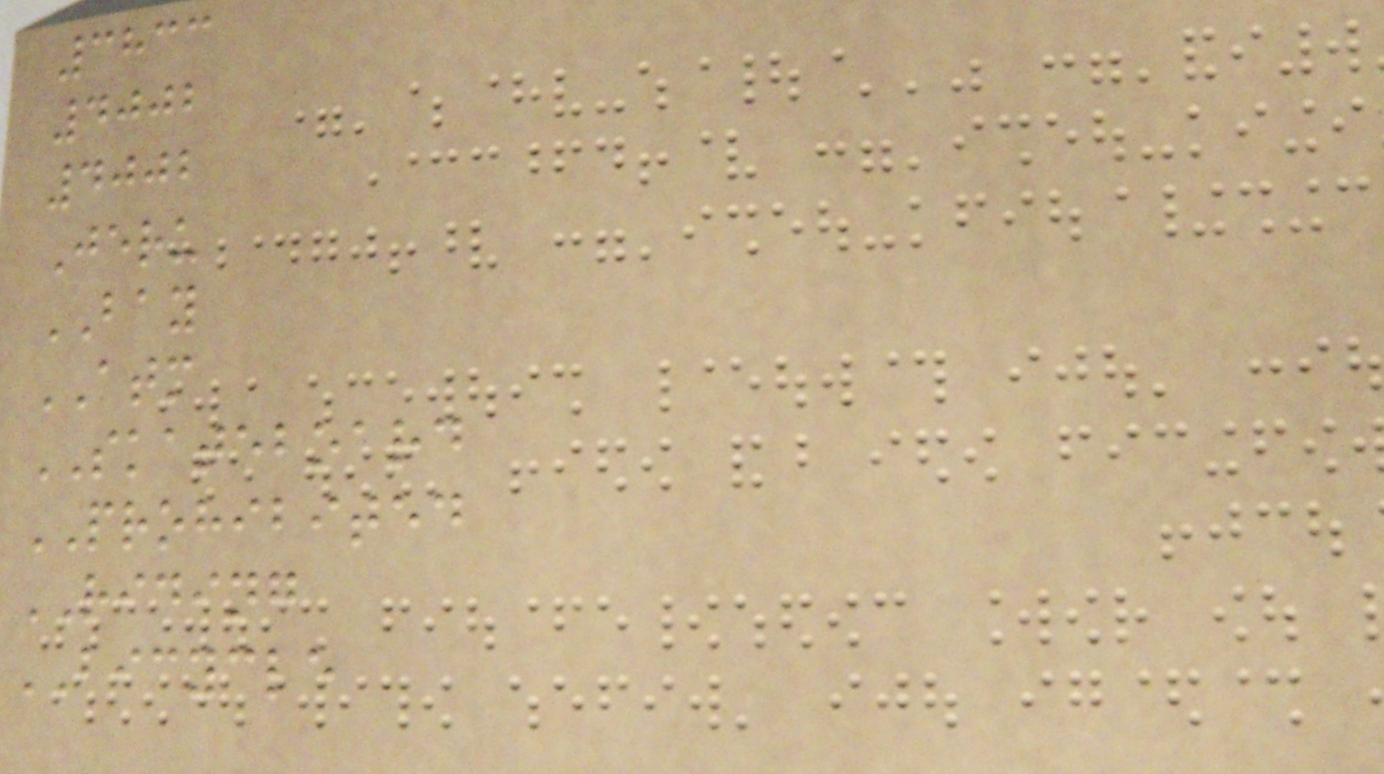3833
4002
4002
Jeru
BAY
ATM
SKATEBOARD
PROHIBITED
RIDING
BICYCLE
